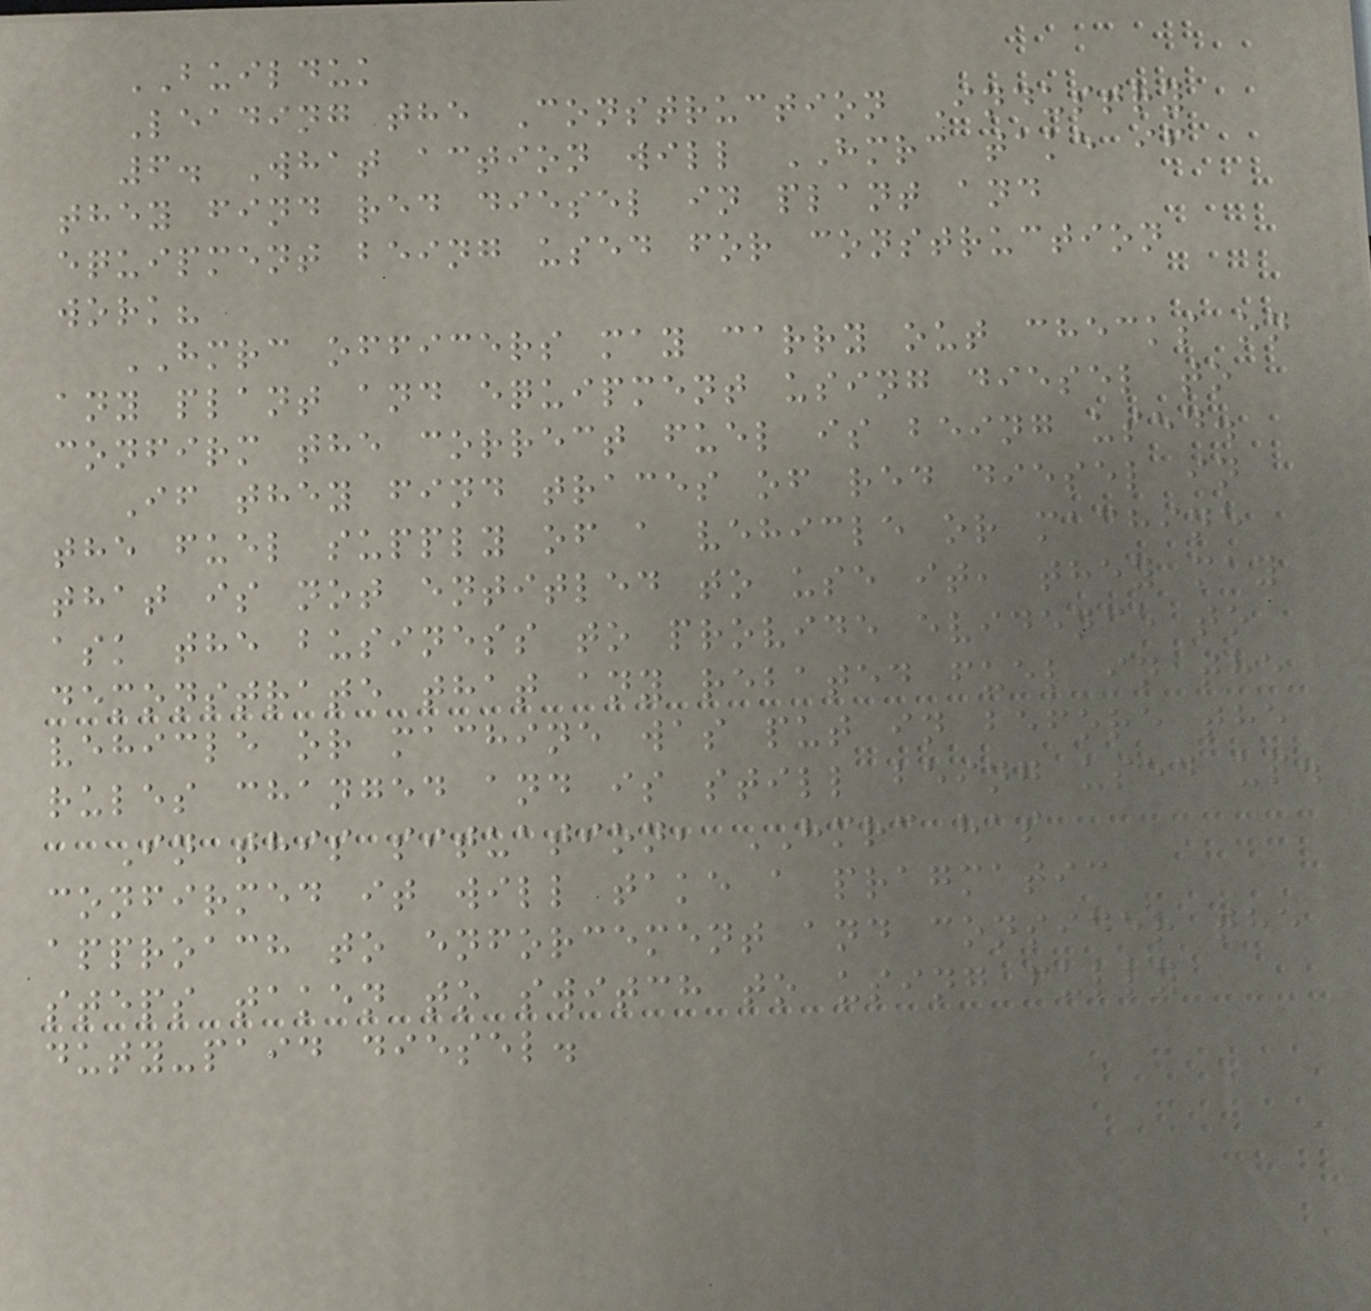BUILDUK
Leading the Construction Industry
6. What action will HMRC take if
they find red diesel in plant and
equipment being used for construction
work?
HMRC officers may carry out checks on
any plant and equipment using diesel to
confirm the correct fuel is being used.
If they find traces of red diesel in
the fuel supply of a vehicle or machine
that is not entitled to use it, they may
ask the business to provide evidence to
demonstrate that any rebated fuel in the
vehicle or machine was put in before the
rules changed and is still being used up.
In this situation, HMRC has
confirmed it will take a pragmatic
approach to enforcement and consider the
steps taken to switch to using fully
duty-paid diesel.
